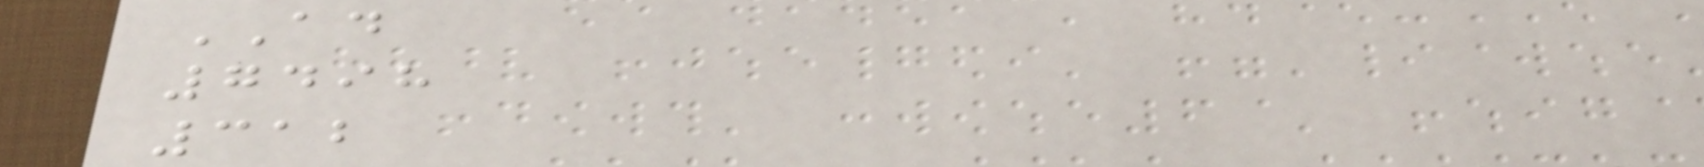AD
7498
312
